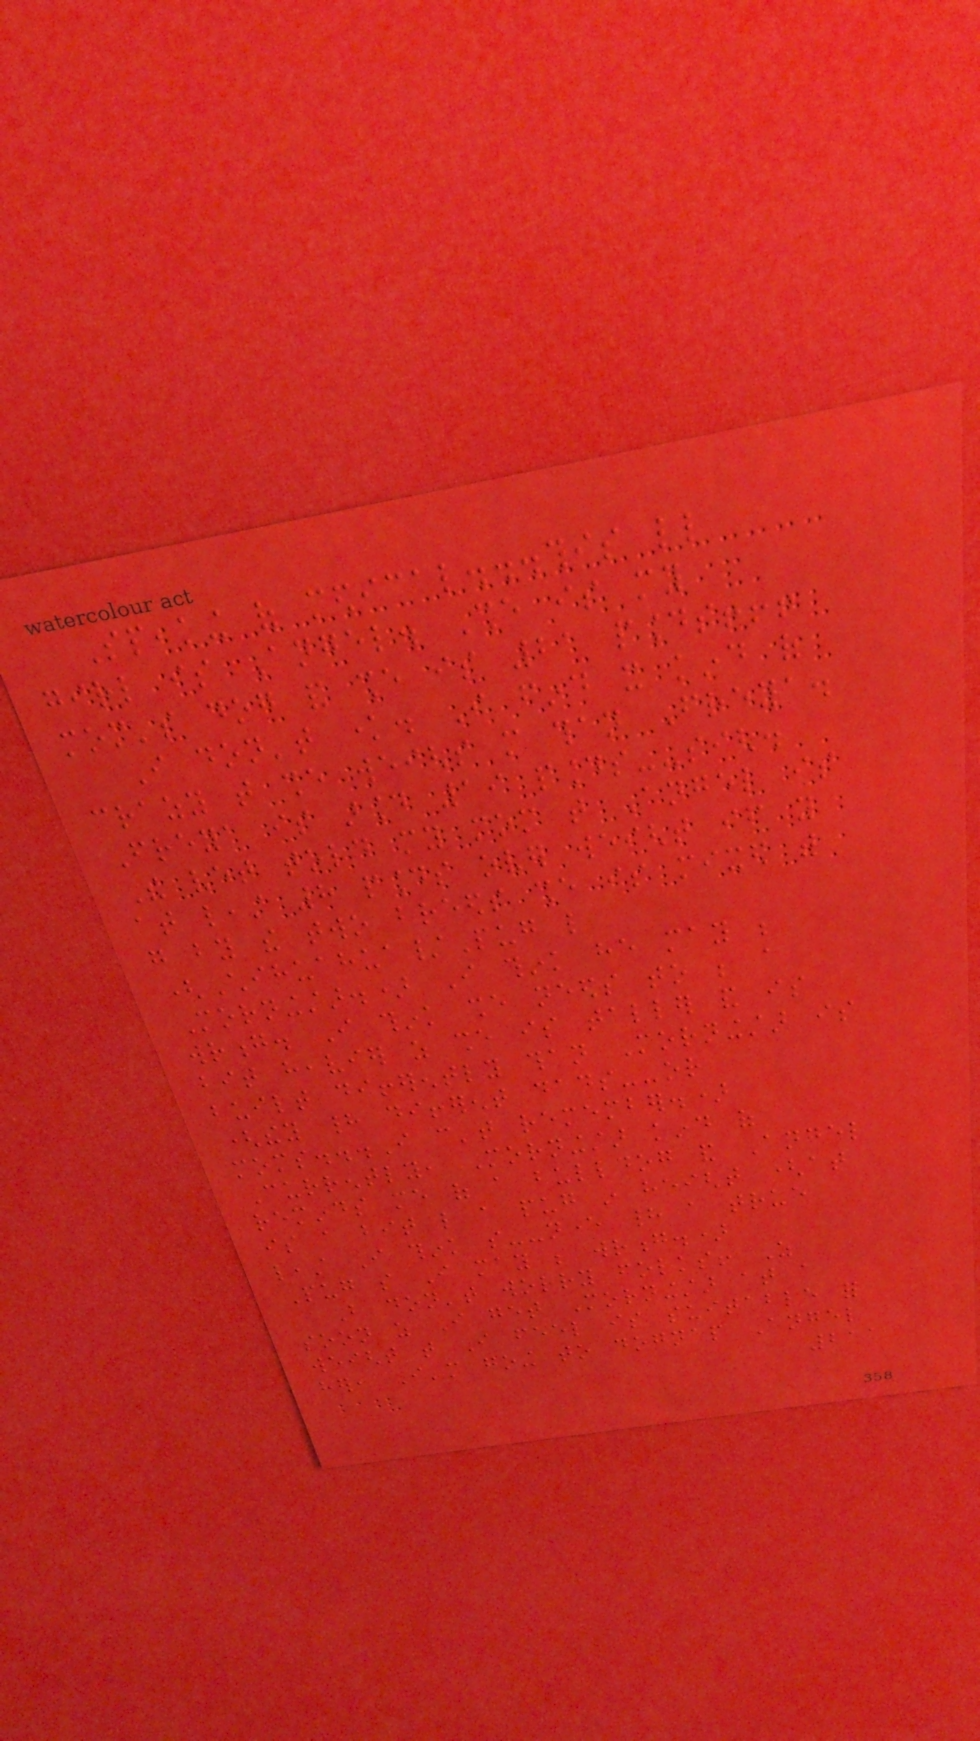Speaking of medical...this little
girl is Angel. She is my
mom's dog and she is 21 pounds!!!
I don't know. I find it kind of
crazy that she weighs more than Freya.
Freya is around 19 pounds--sigh.
The vet told my mom that Angel is
at least 8 pounds over weight if you
go by the two breeds she is mixed with
(Chihuahua/Pug like
Morningstar.) I think he may be
wrong. I think she needs to be a
bit heavier as she is taller and is
built differently than Morningstar is
(they had different dads--or
moms...I can't remember.)
Currently, Morningstar kind of
reminds me of a bulldog and Angel
is a bit like a pug in height (at
least I think so--never had a true
Pug so I may be wrong.)
But don't worry folks! As
soon as I get Morningstar at a
weight that I feel is suitable for
her, I'm going to dognap Angel
211
